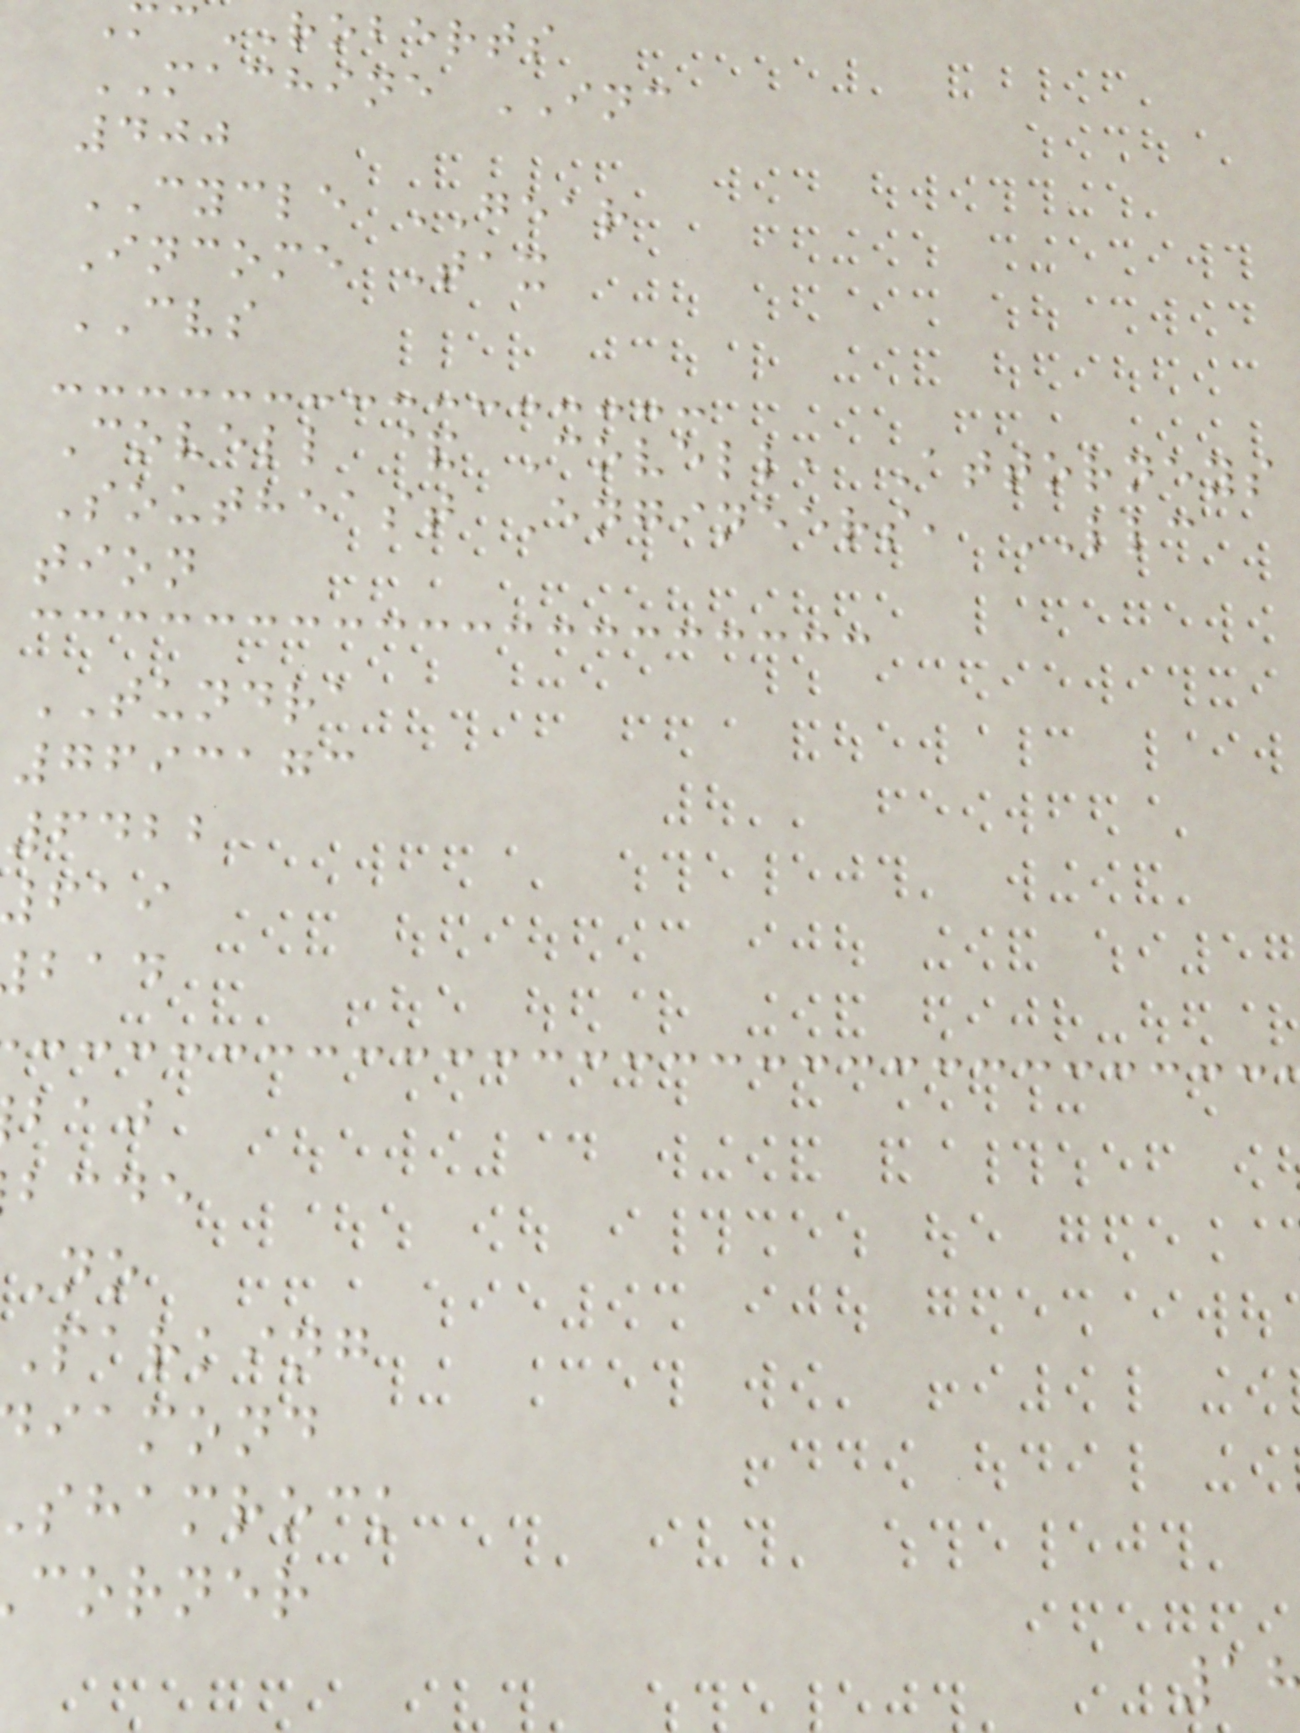cROBERTS
MACHINE INC
400
CYCLE GEAR
Income Tax
CVS
Covell & Covell, Attorneys
Southeast Engineers, LLC
tion
TUNDRA
7693173
6422
bcde
parking
iamond
shamrock
corner
